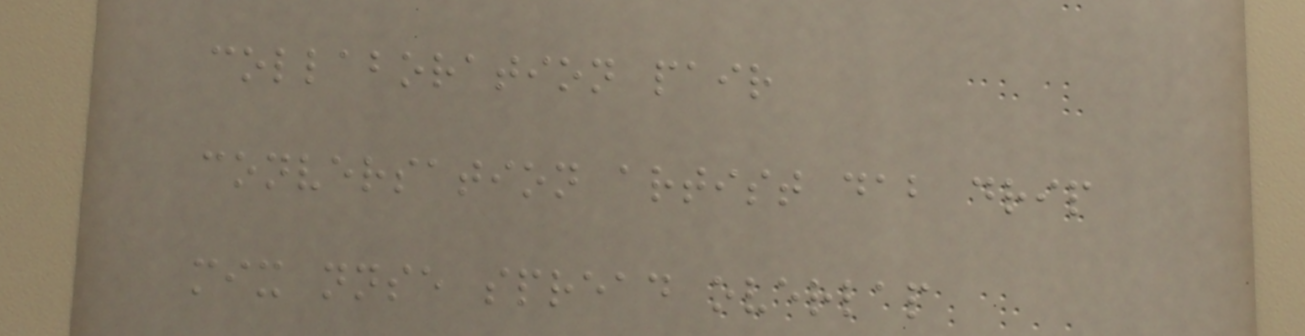collaboration pair
conversation artist dab drip
mix nnse spread overlap
